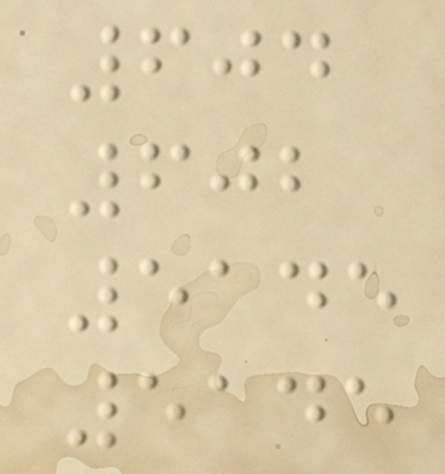604
602
5145
5145
